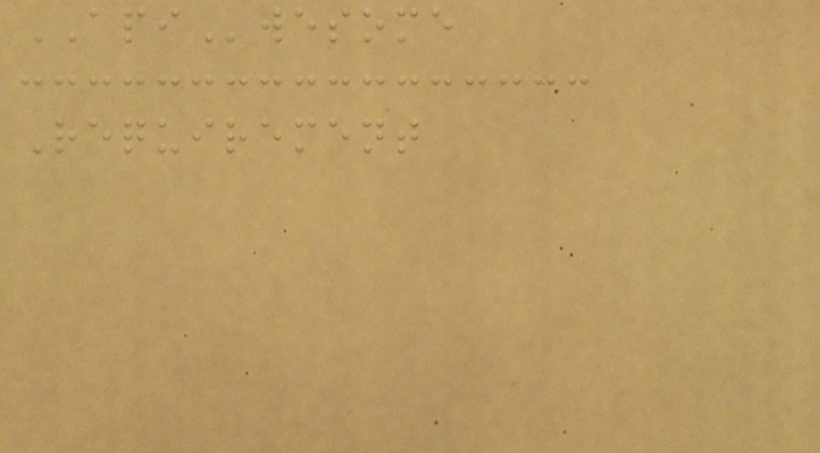APIwesome
Requirement
